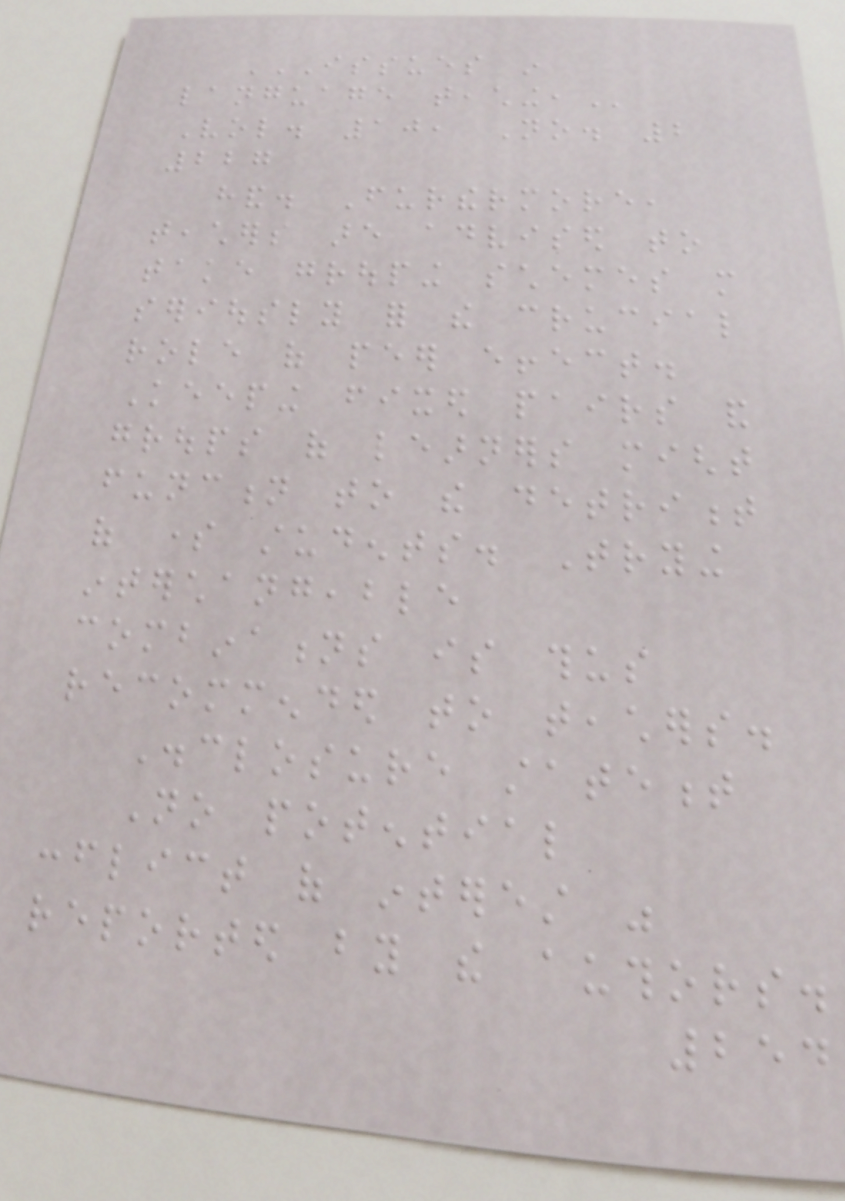ISSUES IN
LANGUAGE TEACHING,
Vol. 10, No. 2
227
hand. Furthermore,
teachers are advised to
take grouping schemes more
seriously for the crucial
role of peer effect.
Keeping fixed pairs and
groups of learners might
function to the detriment
of some students. Trying
interchangeable
combinations is thus
recommended to teachers.
Disclosure statement
No potential
conflict of interest was
reported by the authors.
254
